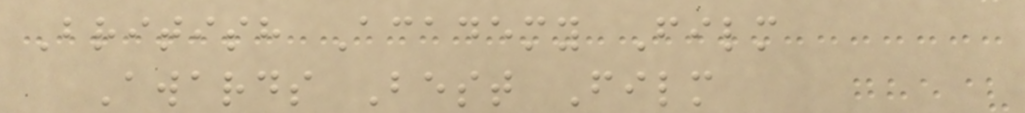British Academy Film
Awards Best Film
